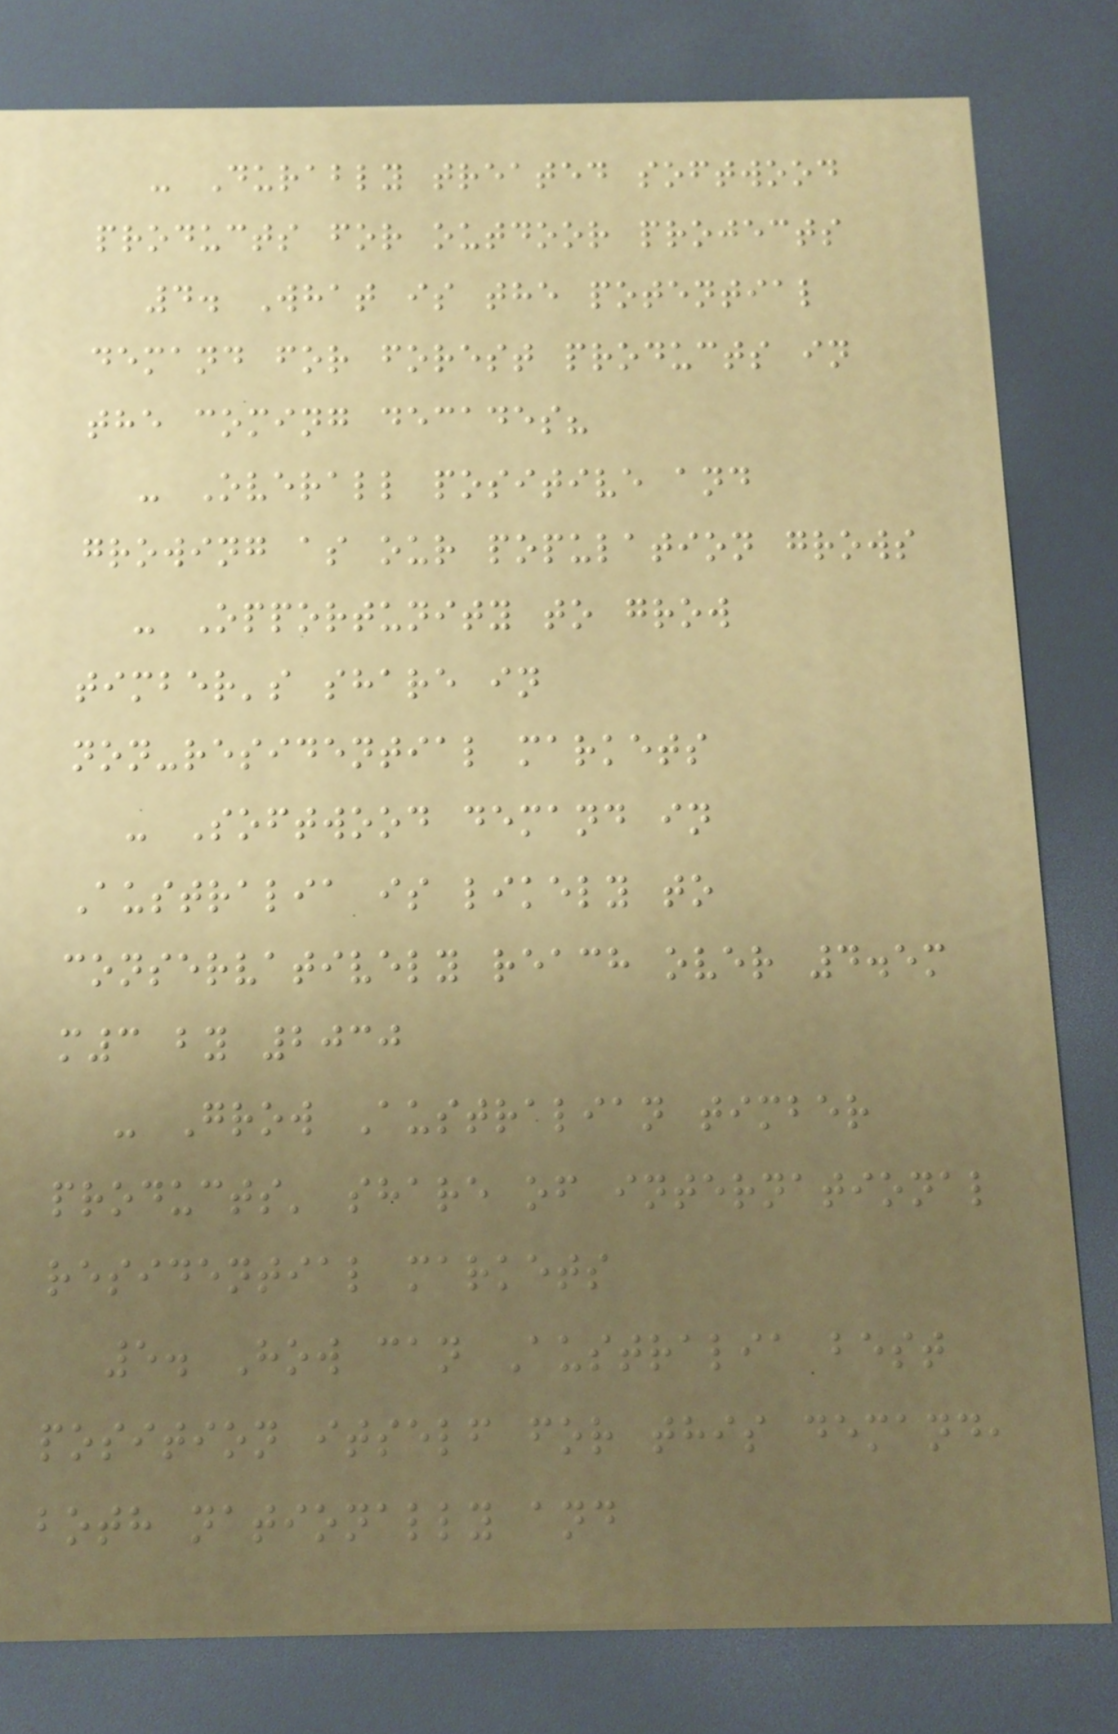- Durably treated softwood
products for outdoor projects
4. What is the potential
demand for forest products in
the coming decades?
- Overall positive and
growing as our population grows
- Opportunity to grow
timber's share in
non-residential markets
- Softwood demand in
Australia is likely to
conservatively reach over 4.5m
m3 by 2030
- Grow Australian timber
products' share of international
residential markets
5. How can Australia best
position itself for this demand,
both nationally and
